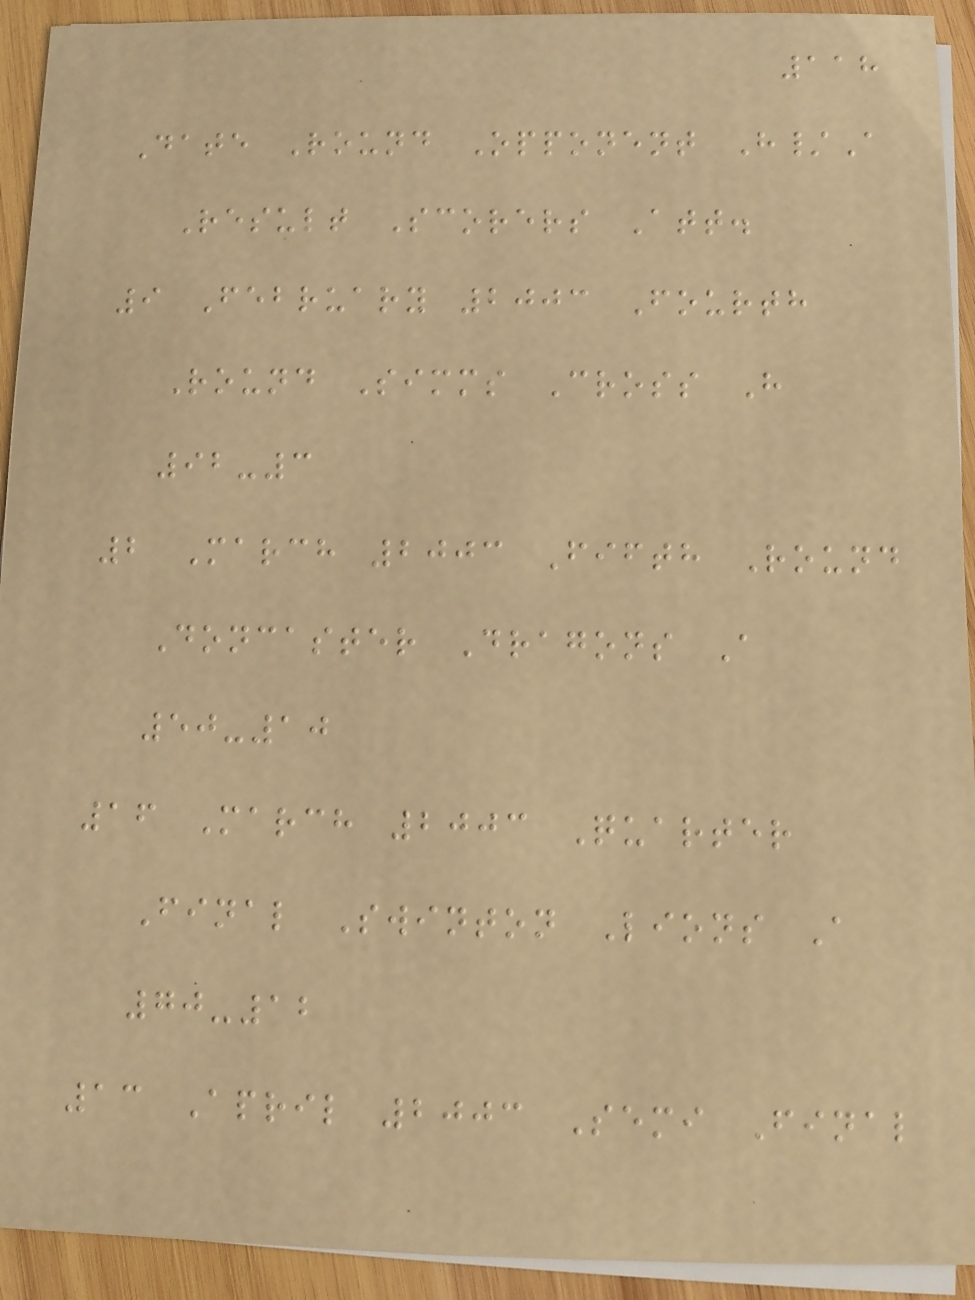118
Date Round Opponent H/A
Result Scorers Att.
9 February 2003 Fourth
Round Simms Cross H
92-3
2 March 2003 Fifth Round
Doncaster Dragons A
50-10
16 March 2003 Quarter
Final Swinton Lions A
70-12
13 April 2003 Semi Final
